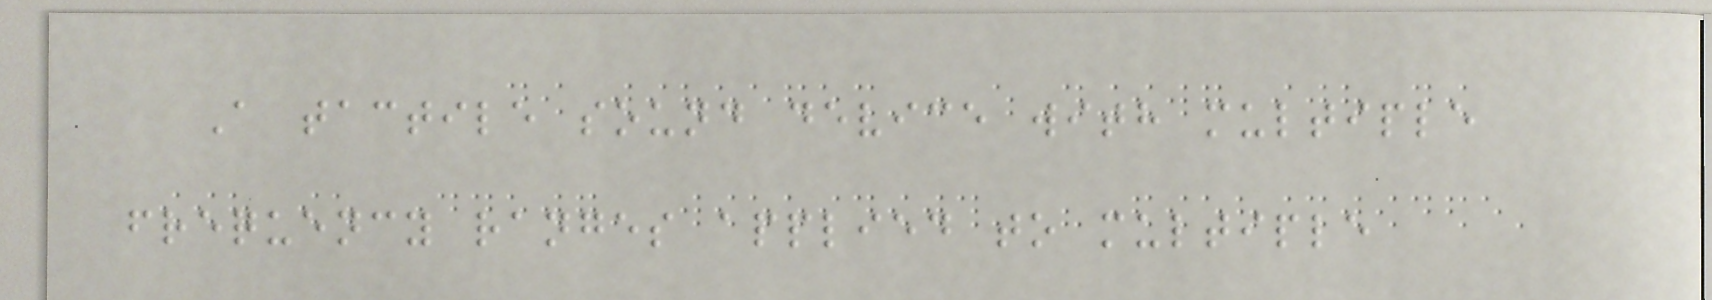A tactile sound device with multiple
frequency ranges applied to multiple
